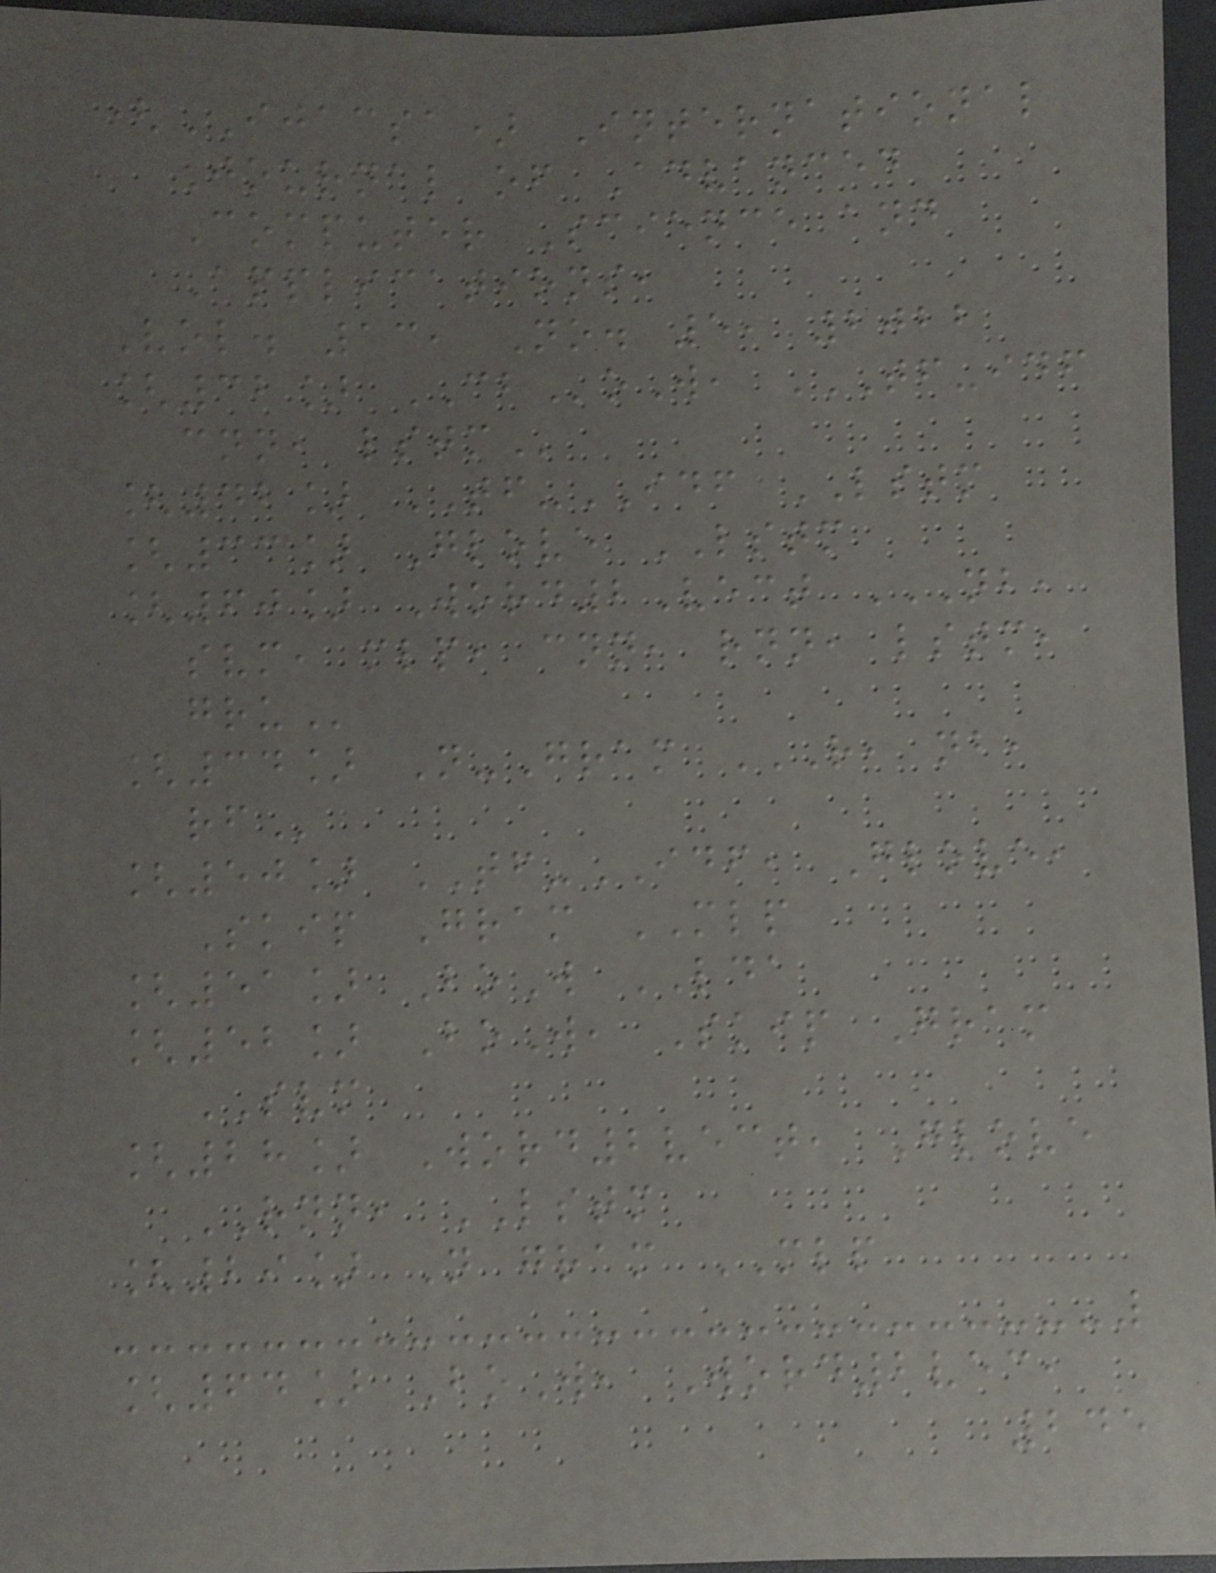(IJACSA) International
Journal of Advanced
Computer Science and
Applications,
Vol. 13, No. 5, 2022
[32] CBoW, TF-IDF
CNN, LSTM
[42] TF-IDF LSTM
[33] Glove LSTM
[60] Word2Vect NB,
SVM, MLP, CNN, RNN, LSTM,
GRU
[34] N-Gram R, NB,
RF
[50] TF-IDF, Glove,
Skip Gram MLP
[51] BoW LDA
[52] BoW, Skip Gram
SVM
[28] Word2vect, Glove
RNN, LSTM
[29] N gram MLP
[64] BoW, Word2vec,
245
